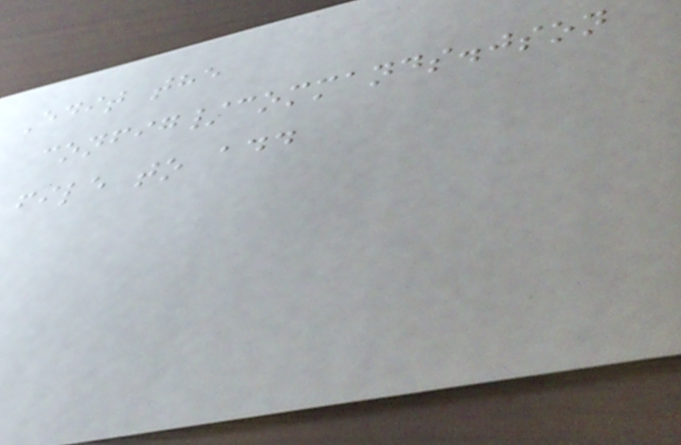Edit the
config/commands.json
file to add
